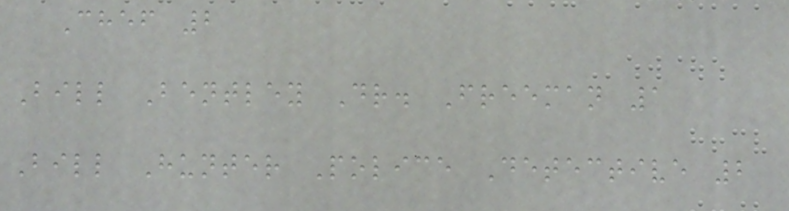Chef 2
Bill Bentley Dr. Freeman 1
Bill Hunter Police Detective 2
